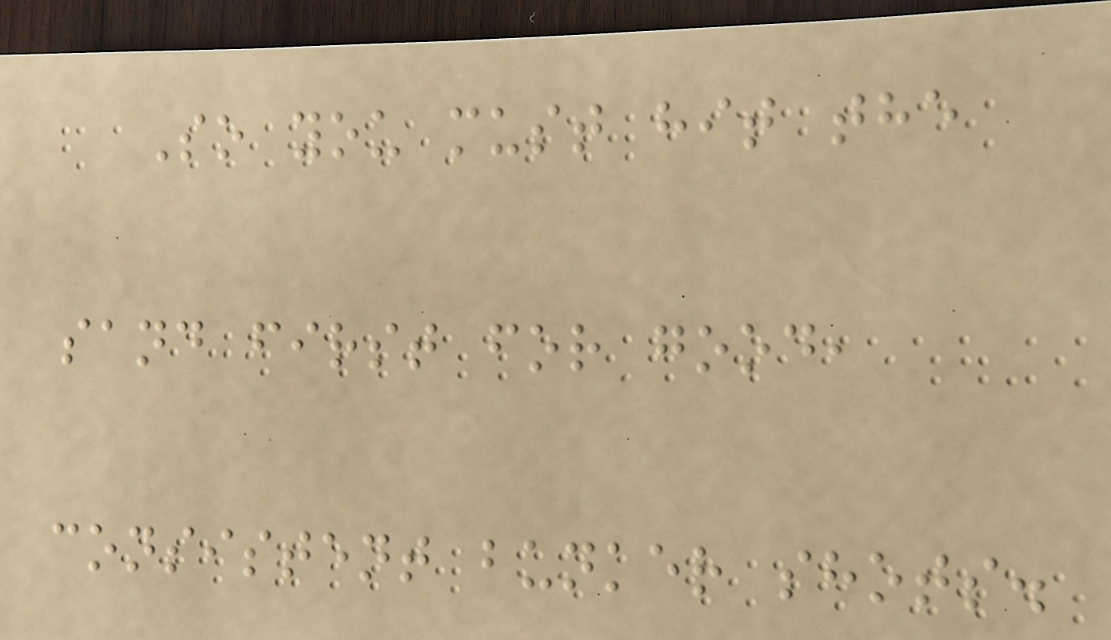So you must hit the
sand first for good,
consistent bunker shots.
